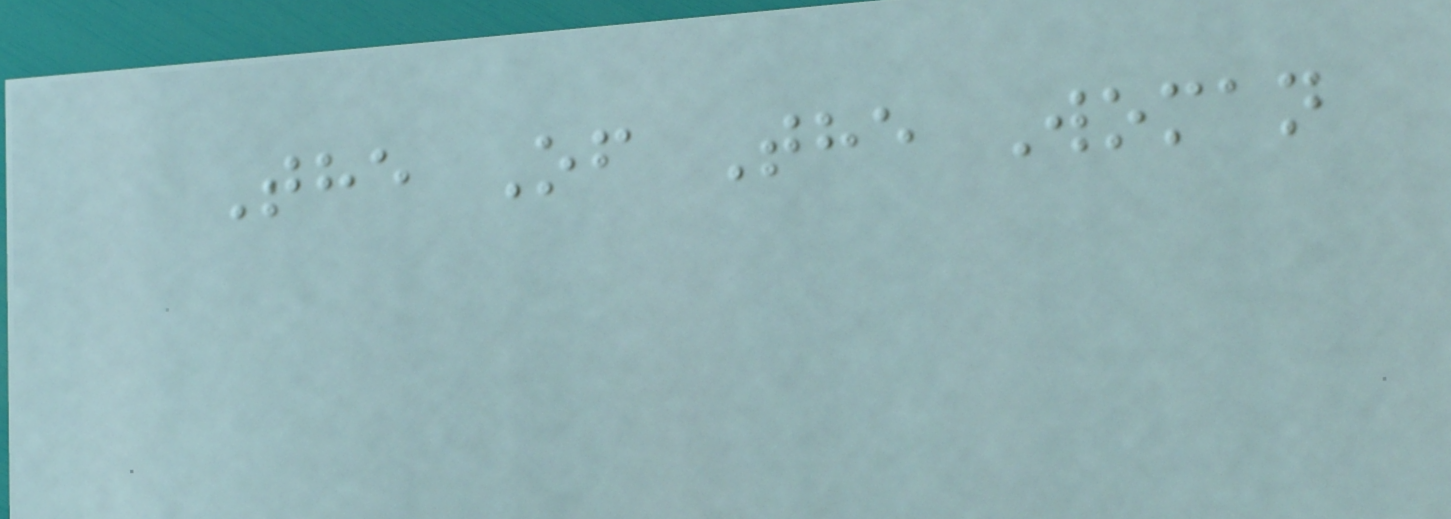The Of The Woman
